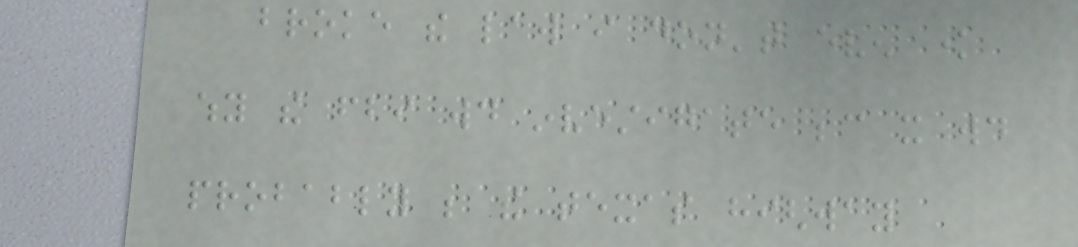broke the law i don't even know
why the fbi would investigate because it would
probably be the texas highway
